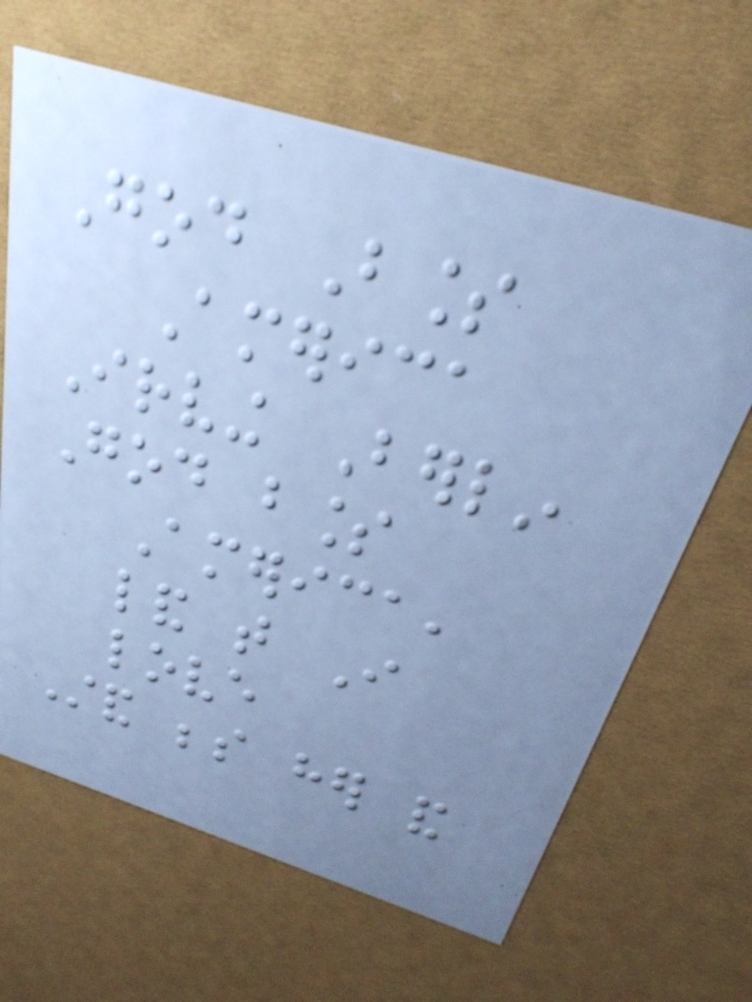God Bless
America
Irving Berlin
God bless
America,
land that I
love
Stand beside her and
